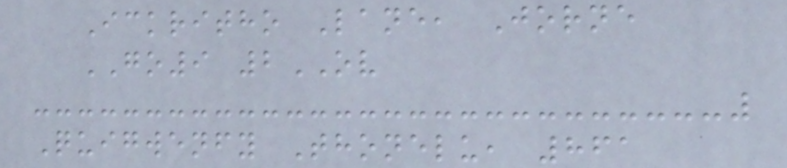Ickritho Lane, Jorne
GO9 2OV
Quigwenfy Thonelu, 861
